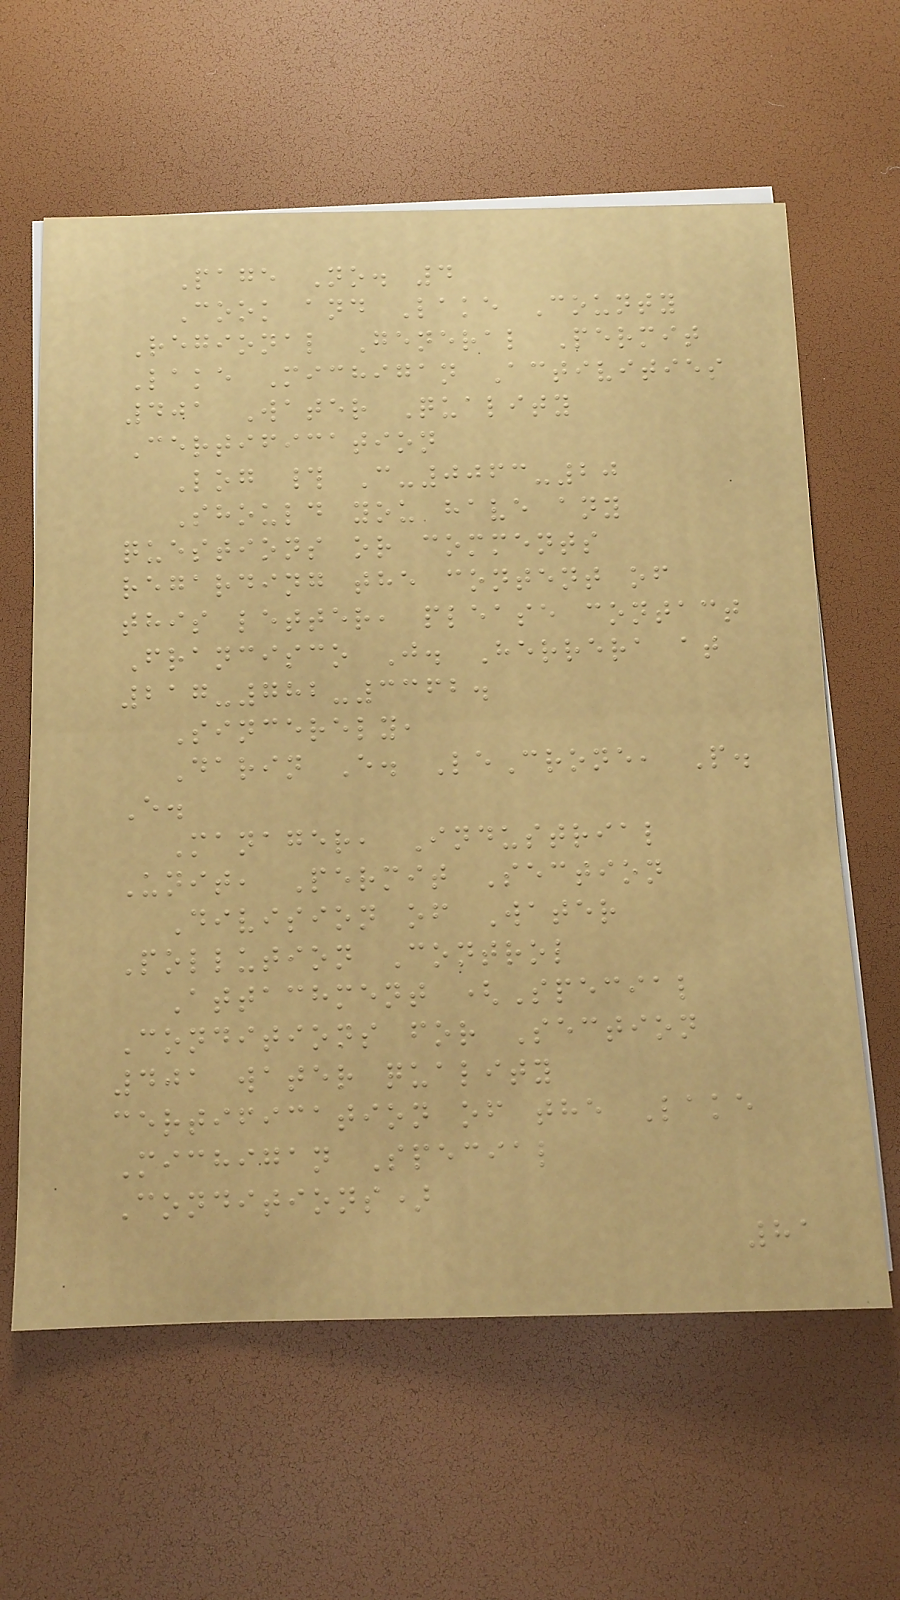Page No. 4
Cook and Lake County
Regional General Permit
Lake Michigan Activities
401 Water Quality
Certification
Log # C-0063-20
Should you have any
questions or comments
regarding the content of
this letter, please contact
Francisco J. Herrera at
217-782-3362.
Sincerely,
Darin E. LeCrone, P.
E.
Manager, Industrial
Unit, Permit Section
Division of Water
Pollution Control
Attachment (Special
Conditions for Section
401 water quality
certification of the Lake
Michigan Special
Conditions)
81
